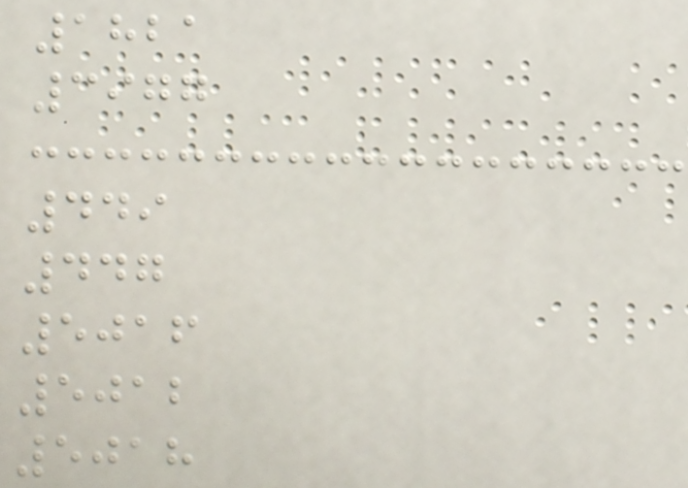1821
3977
449
447
5016
5012
5018
